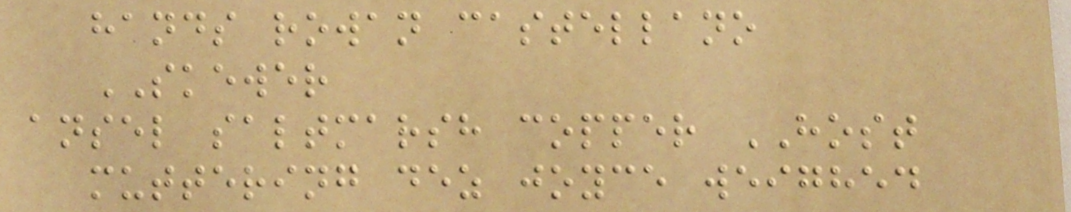hands rowan castellano
SKEWER
ansel saltmarsh copper HOST
muttering dez joyce weighed
